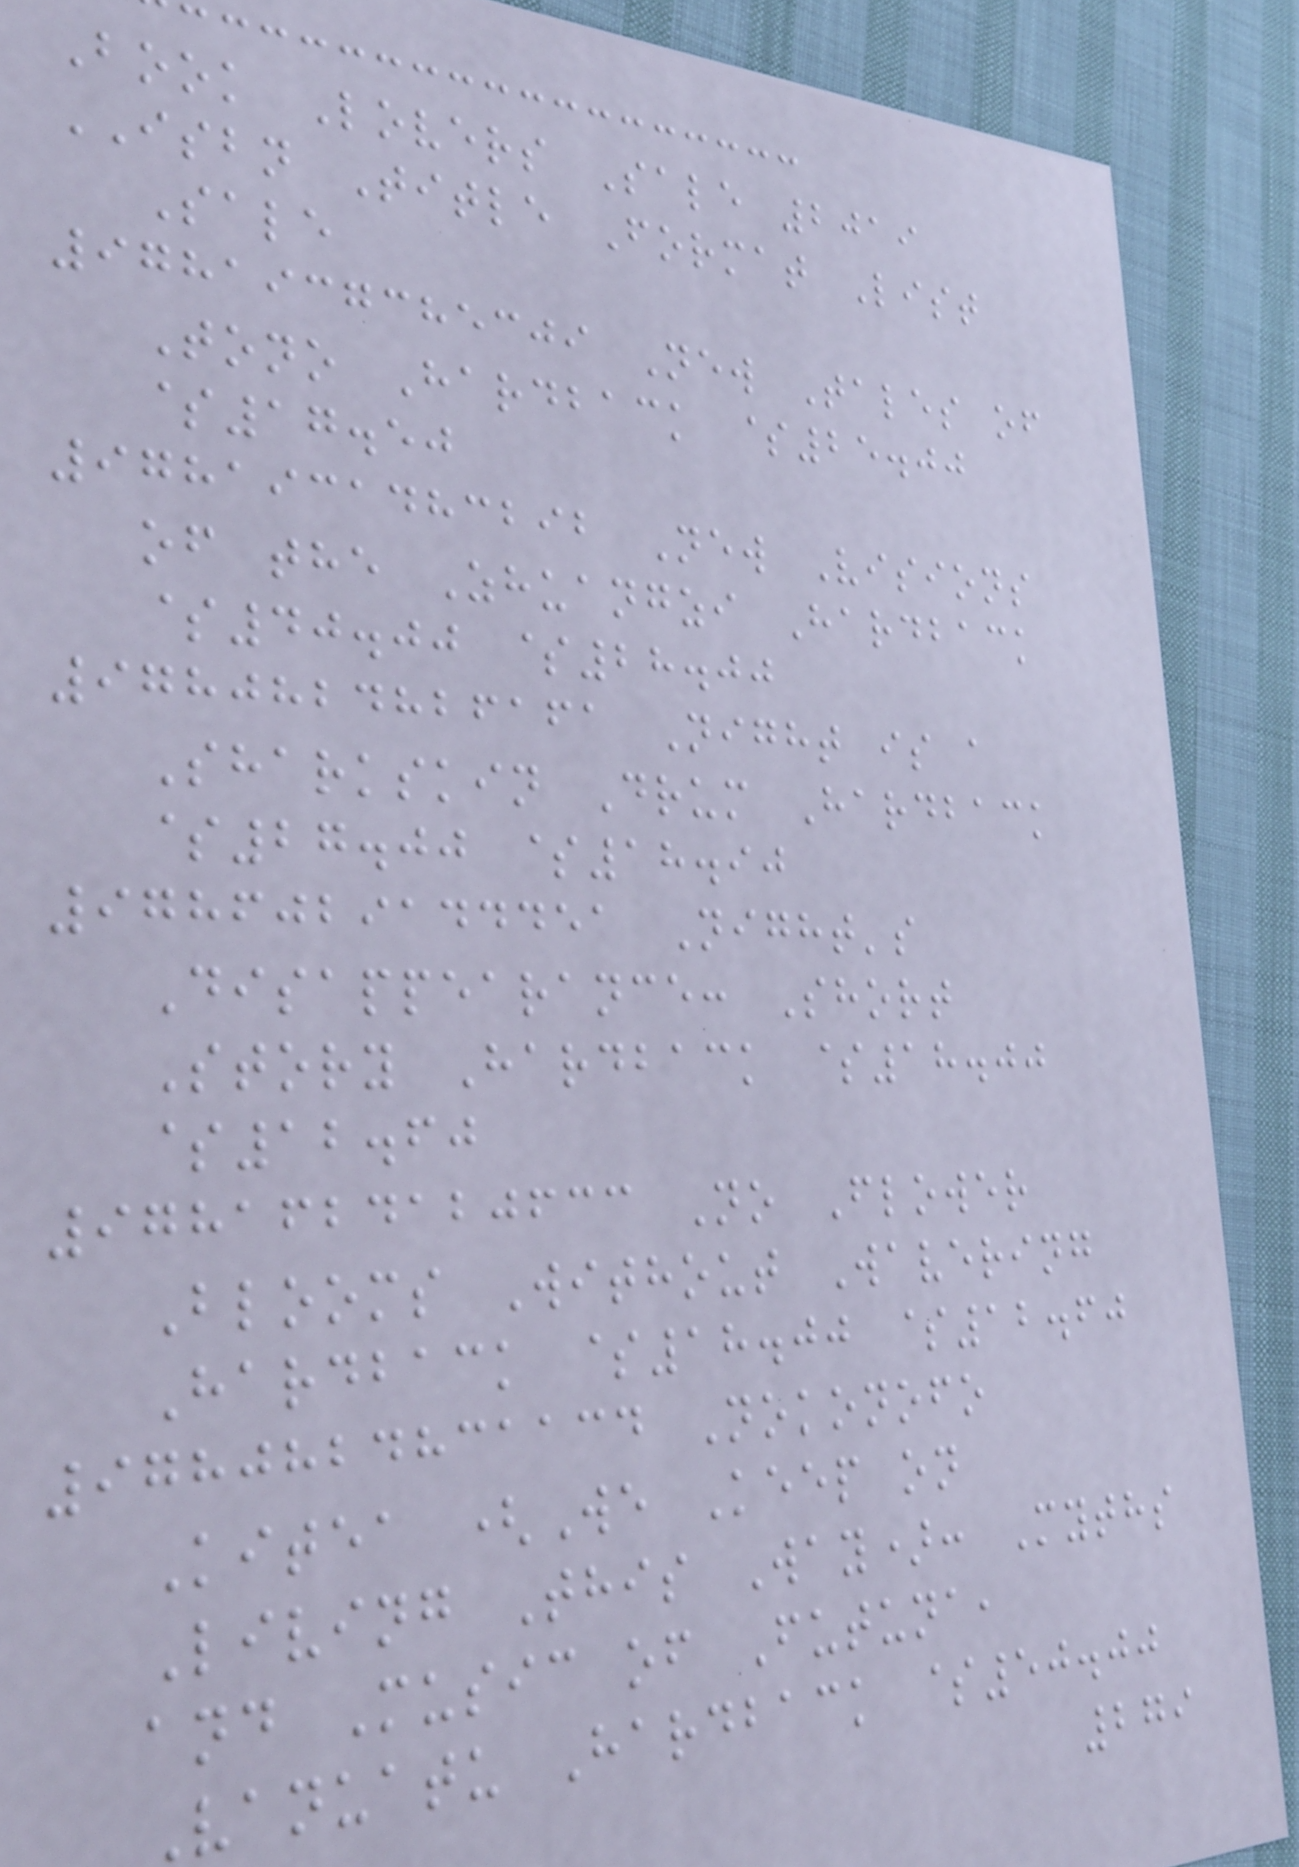Book Lovers Sale 2019
ISBN Title Format List
Sale
9781937385309 New Tales of
Tono Hardback $25.00
$17.50
9781931483292 New Visions
of the Zhuangzi Hardback
$40.00 $28.00
9780824826161 Night is a
Sharkskin Drum Hardback
$27.00 $18.90
9786029144451 Night's
Disappearance: Short
Story Hardback $18.00
$12.60
9781624120633 No Flower
Blooms Without Wavering
Hardback $18.00 $12.60
9780824831134 Nokonofo
Kitea (We Keep on
Living This Way): Myths
and Music of Futuna,
Vanuatu Hardback $50.00
279
